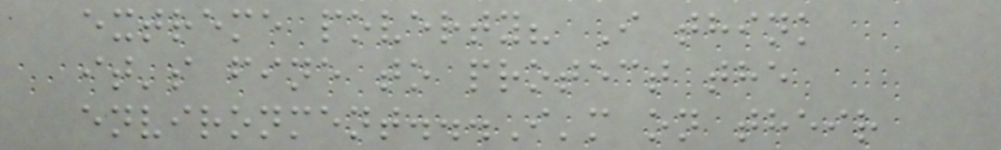extreme poverty? I think
it's fine to protect the
environment...I'm on their
